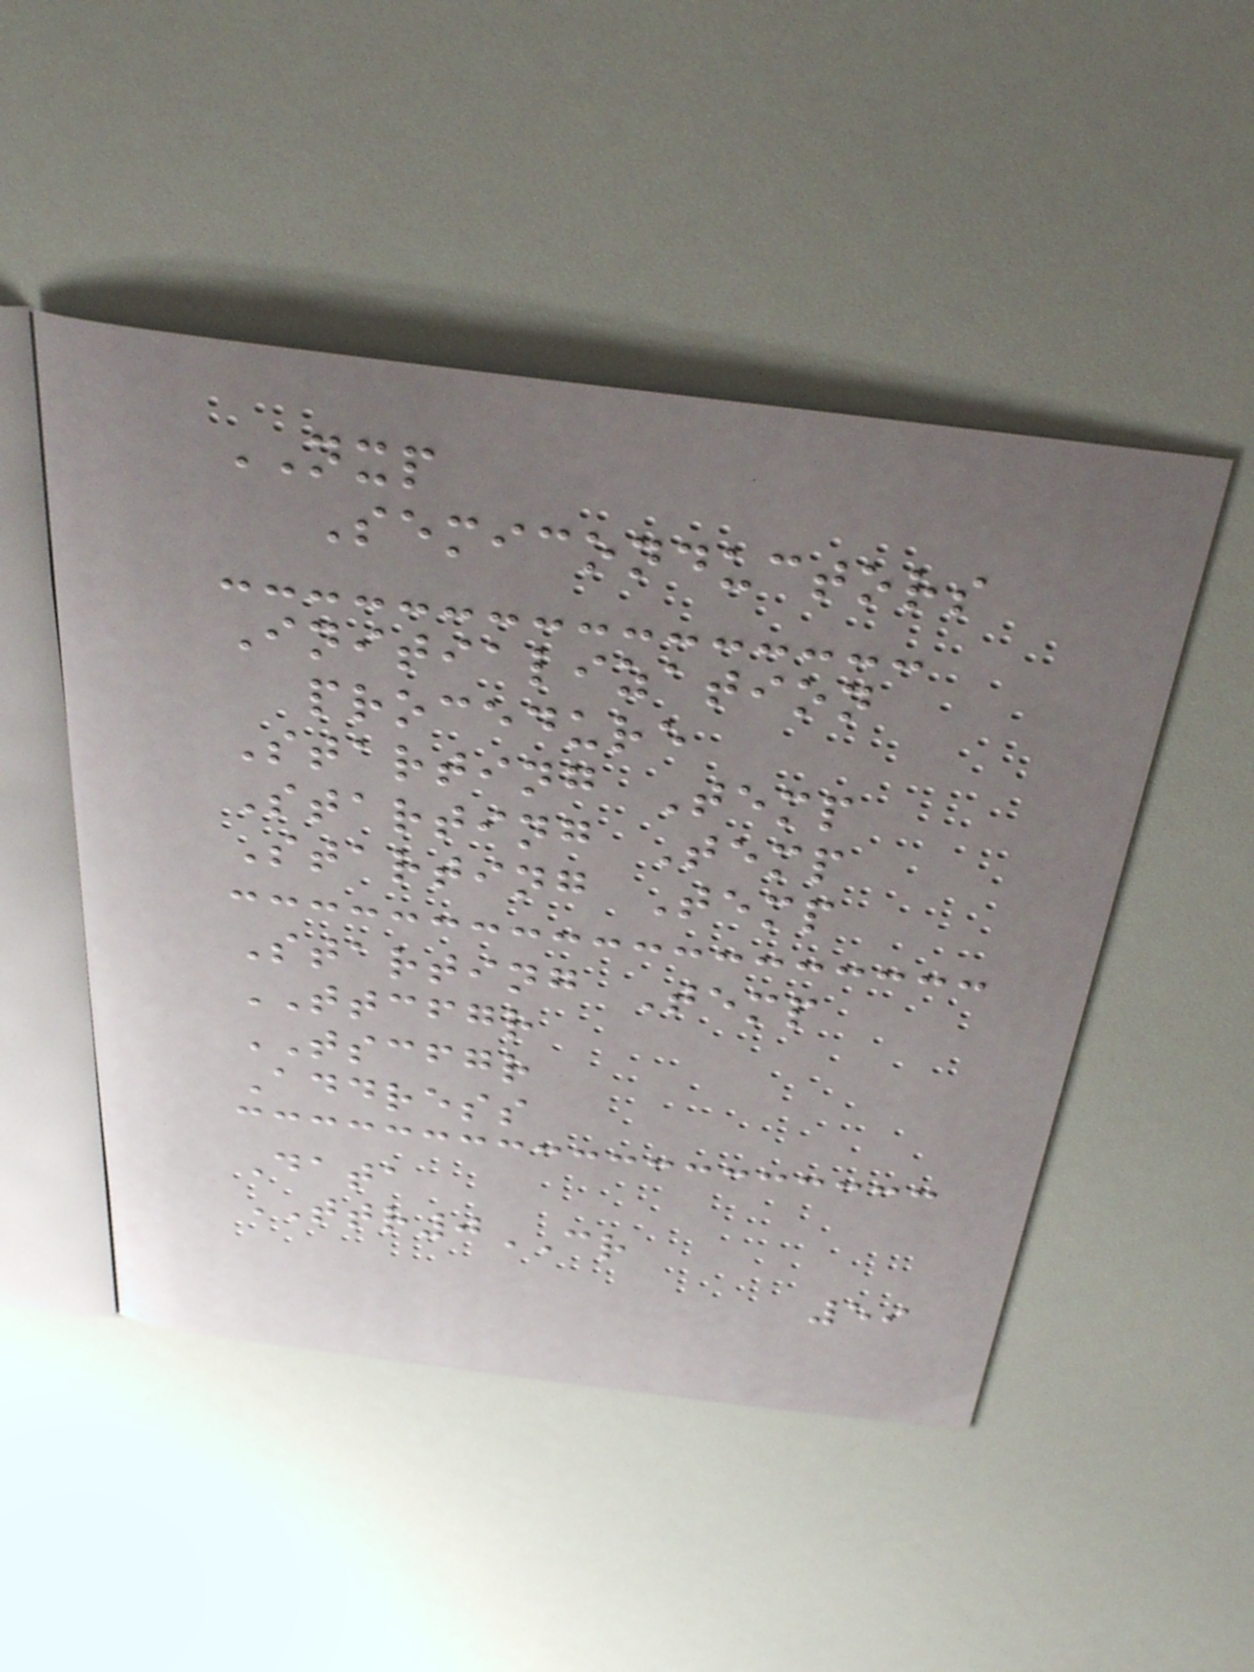NXP
Semiconductors
Initialization
procedure
Starting Temp
Starting Temp
Starting Temp
Starting Temp
TTCFGR
TSCFGR
Address
Data
TTR0CR
59
